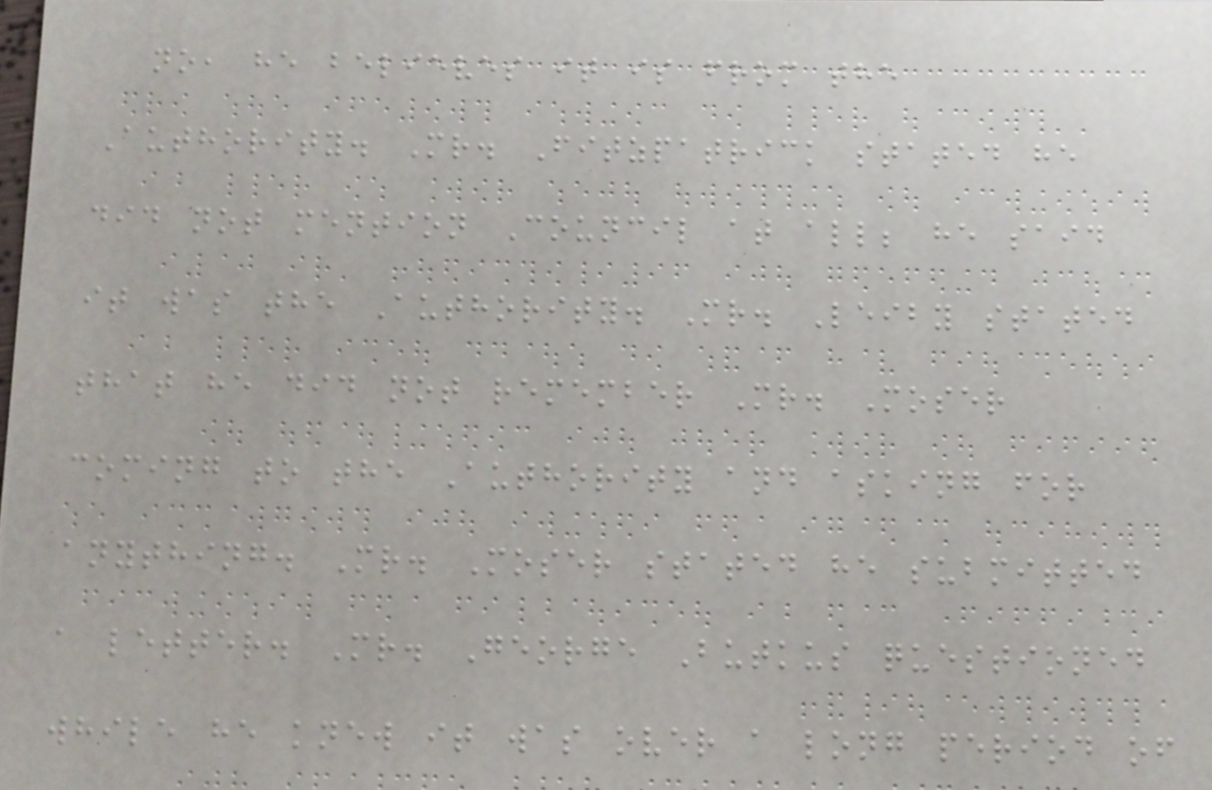no, he believes it is from the
Authority. Mr. Fitzpatrick stated he
did not mention Council at all; he said
it was the Authority. Mr. Leiby stated
that he did not remember Mr. Moser
coming to the Authority and asking for
anything. Mr. Moser stated he submitted
a letter. Mr. George Butkus questioned
while he knew it was over a long period of
